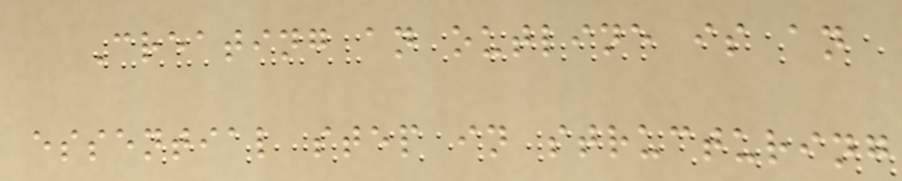Creating an outline is an
essential step in structuring
